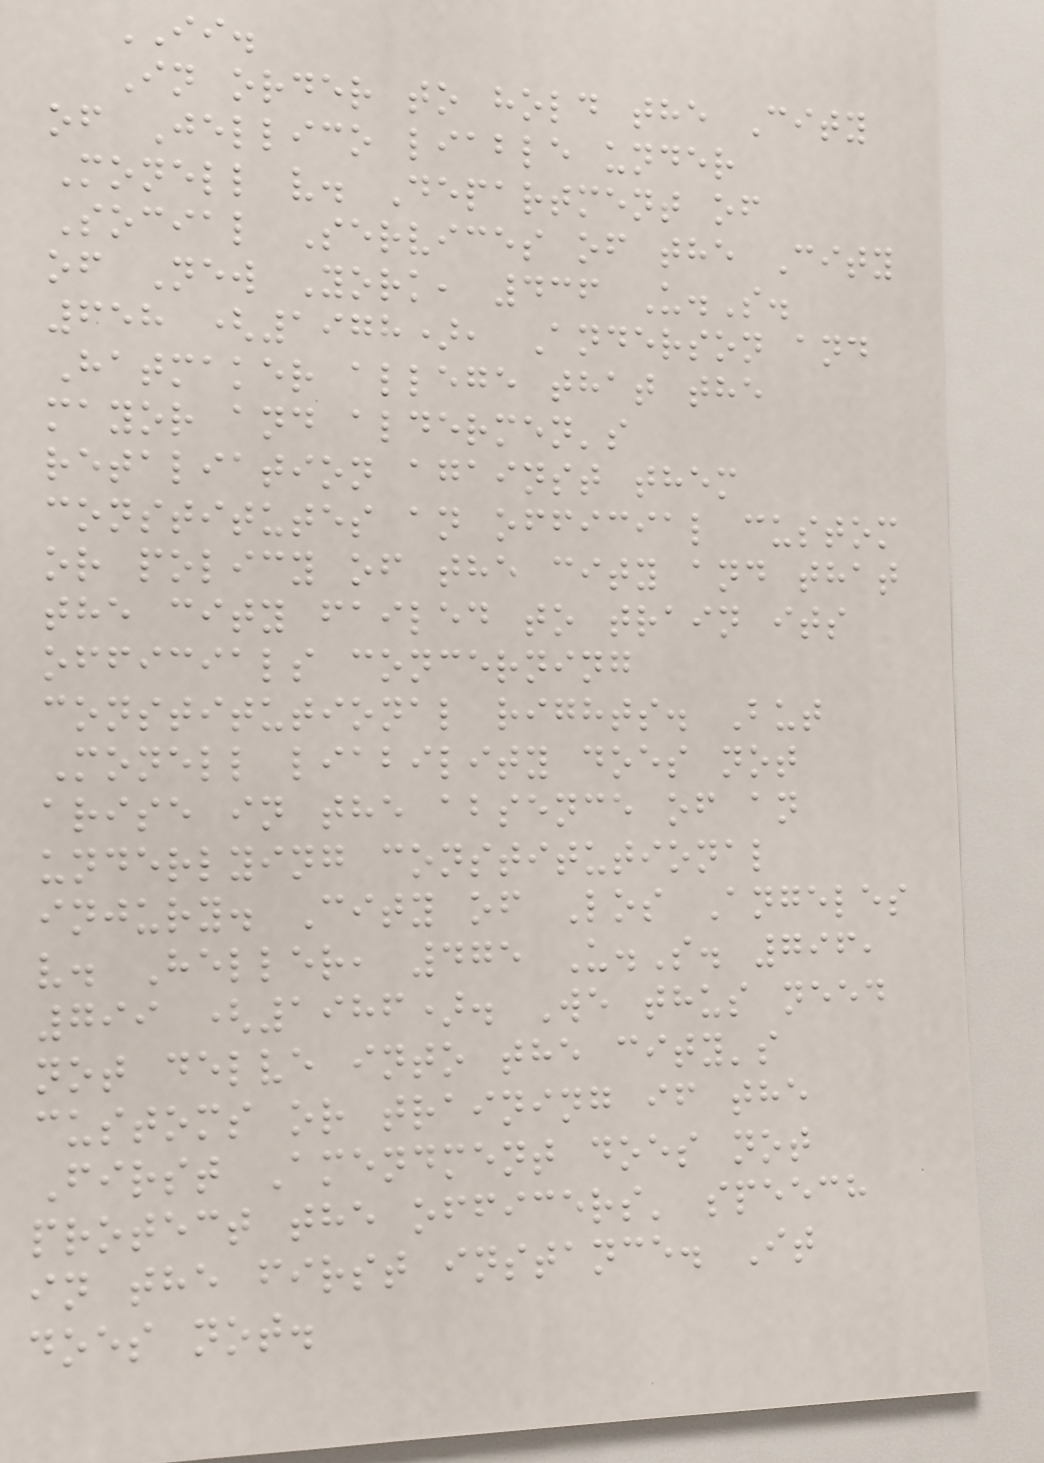II.
In order to hold the City
of Jellico liable under
Monell v. Department of
Social Services of the City
of New York, 436 U.S.
658 (1978), Anderson and
Hatmaker allege that the
mayor and aldermen's
retaliation against them
constitutes an official custom
or policy of the city and that
the city failed to train its
officials concerning
constitutional rights. But
Monell liability does not
arise in the absence of an
underlying constitutional
injury. City of Los Angeles
v. Heller, 475 U.S. 796,
799 (1986). We thus need
not delve into the city's
customs or training if the
First Amendment does not
protect the officers' speech
in the first instance. It
does not.
